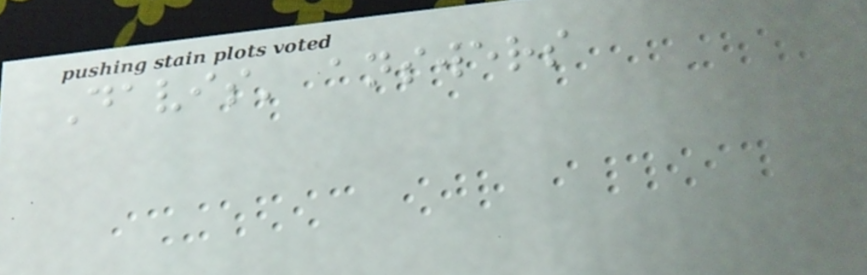Davis' answers
